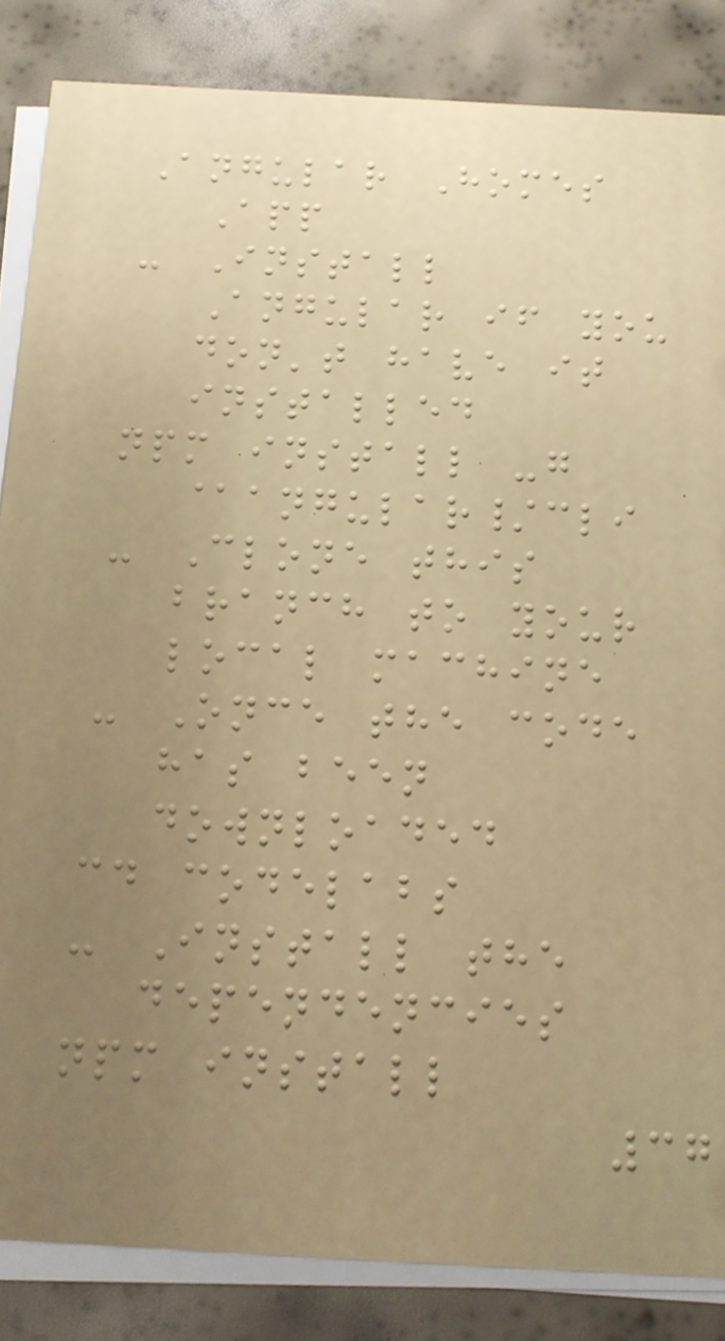Angular Homes
App
- Install
Angular if you
don't have it
installed
npm install -g
@angular/cli
- Clone this
branch to your
local machine
- Once the code
has been
downloaded
cd codelabs
- Install the
dependencies
npm install
37
